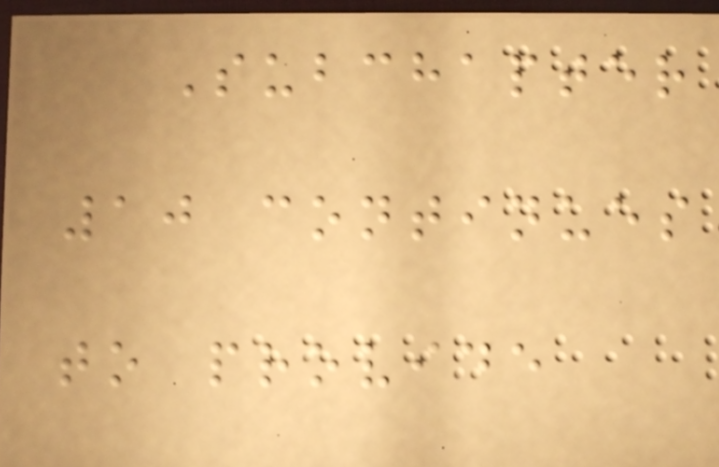Subchapter
10 continues
to provide
